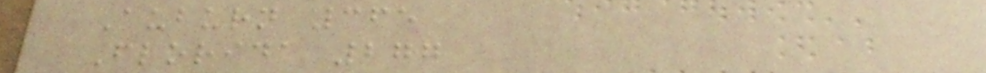Auburn 365
Florida 277
